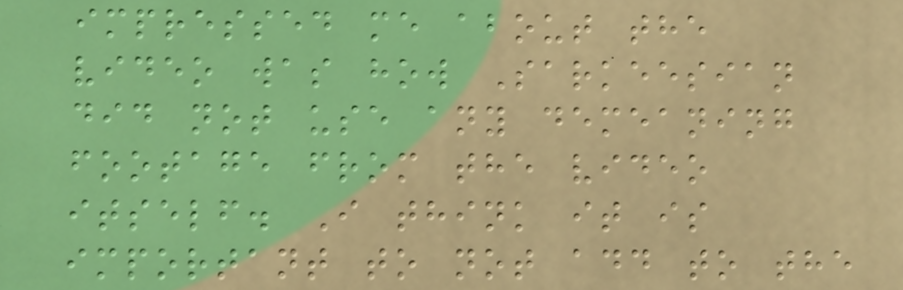impressed me about the
video was how Sarkeesian
did not use any demeaning
footage from the video
itself. I think it is
important to not add to the
